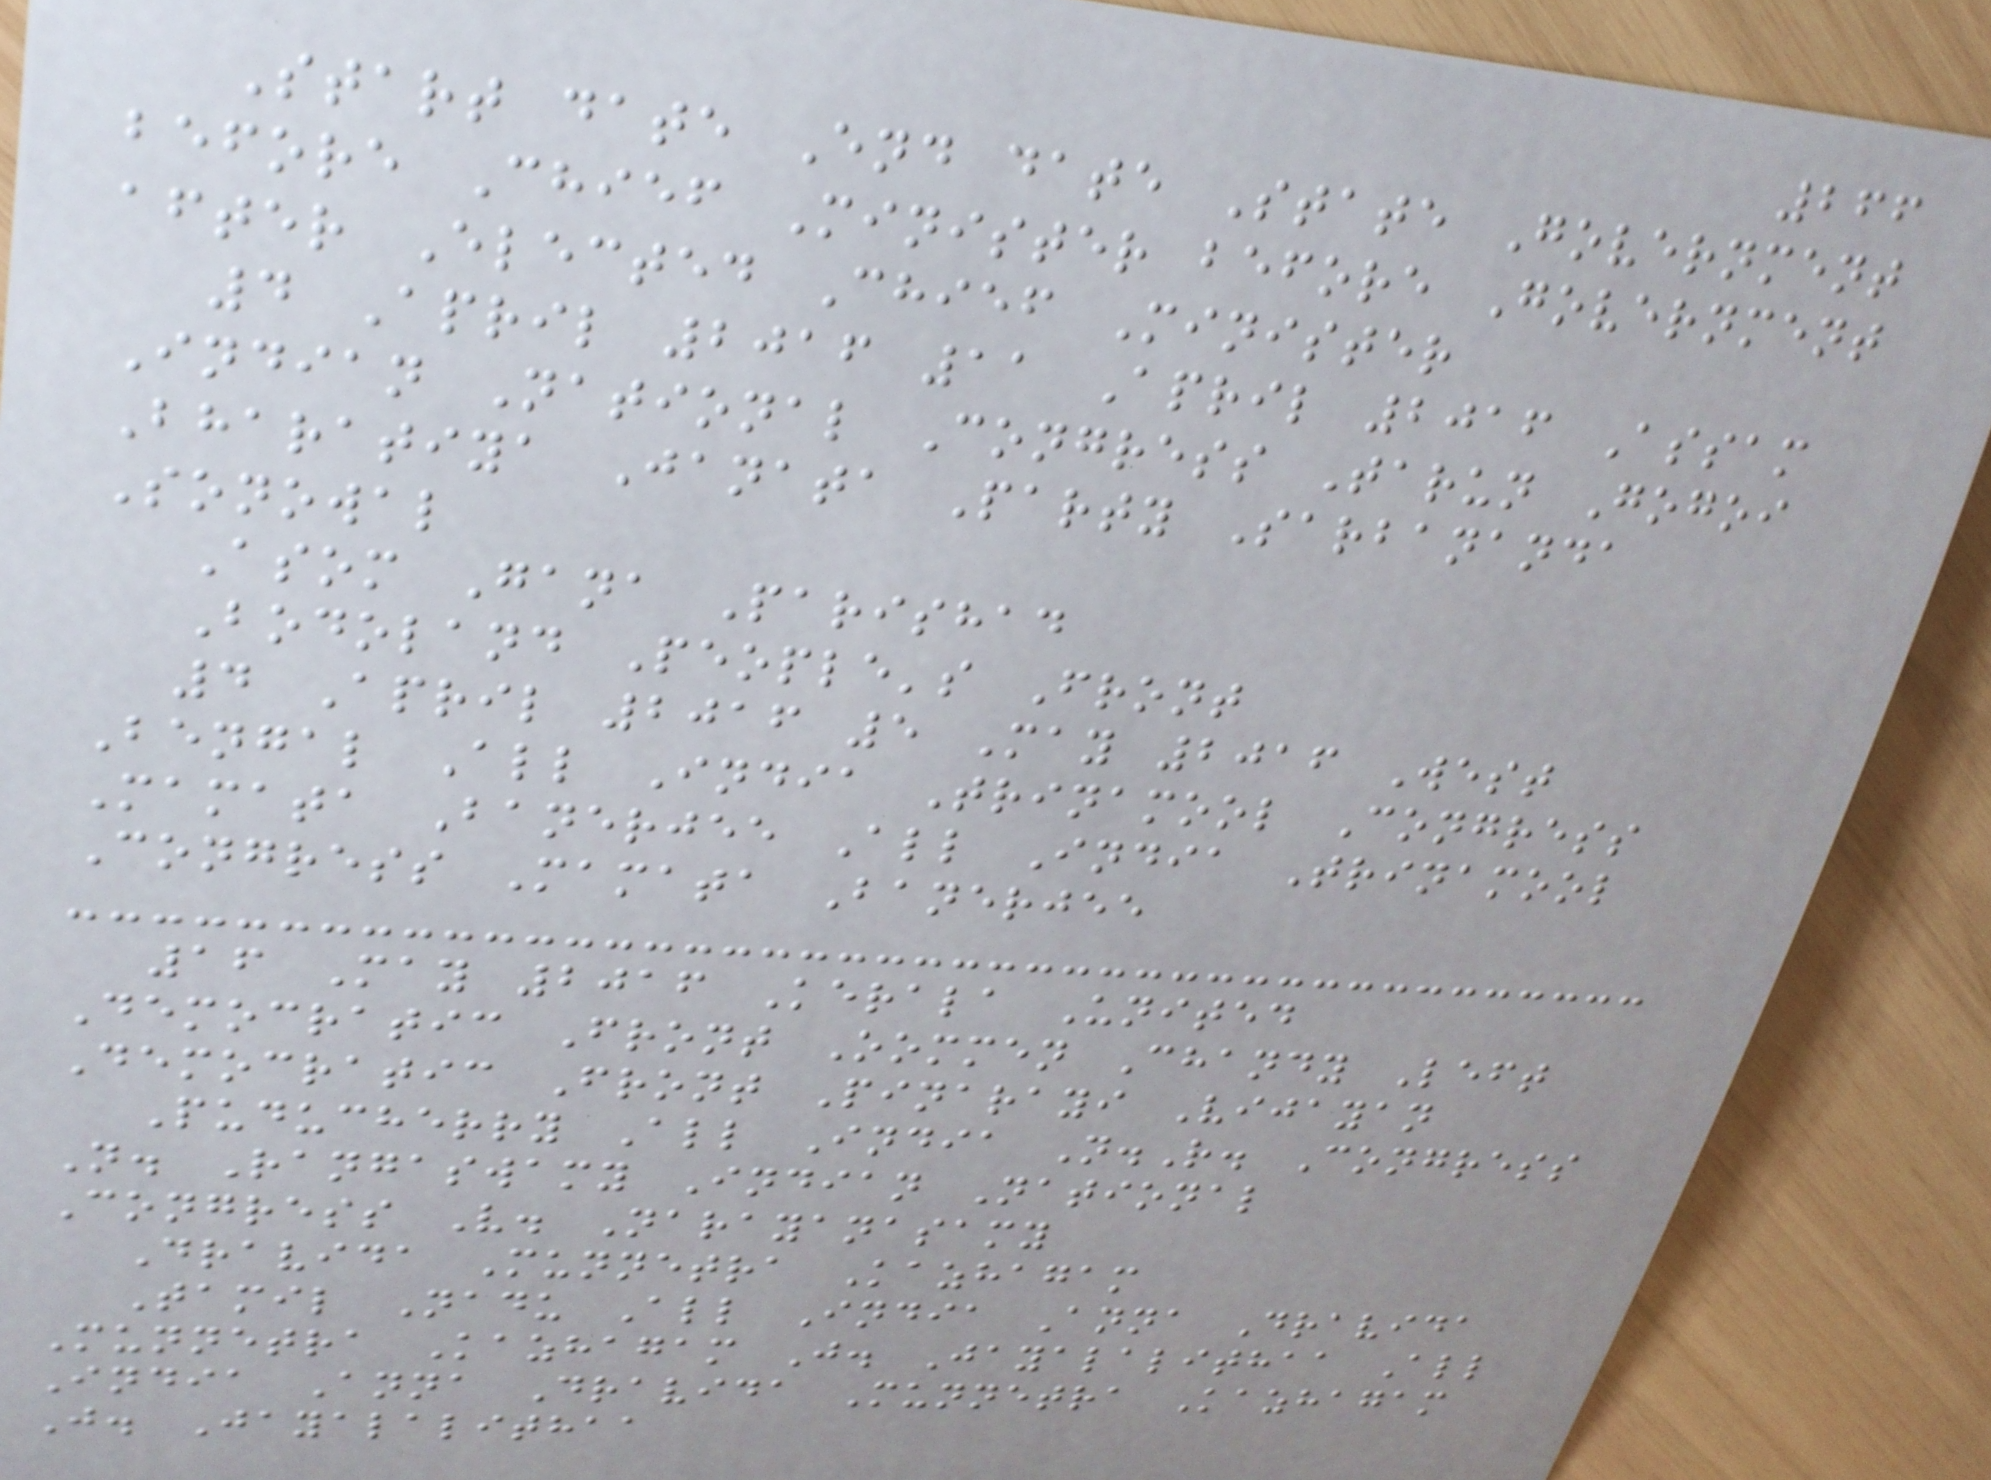266
Start date End date State Government
before Chief Minister before Government
after Elected Chief Minister
4 April 2016 11 April 2016 Assam
Indian National Congress Tarun Gogoi
Bharatiya Janata Party Sarbananda
Sonowal
Asom Gana Parishad
Bodoland People's Front
4 April 2016 5 May 2016 West
Bengal All India Trinamool Congress
Mamata Banerjee All India Trinamool
Congress Mamata Banerjee
16 May 2016 Kerala United
Democratic Front Oommen Chandy Left
Democratic Front Pinarayi Vijayan
Puducherry All India N.R. Congress
N. Rangaswamy Indian National
Congress V. Narayanasamy
Dravida Munnetra Kazhagam
Tamil Nadu All India Anna Dravida
Munnetra Kazhagam J. Jayalalithaa All
India Anna Dravida Munnetra Kazhagam
J. Jayalalithaa
